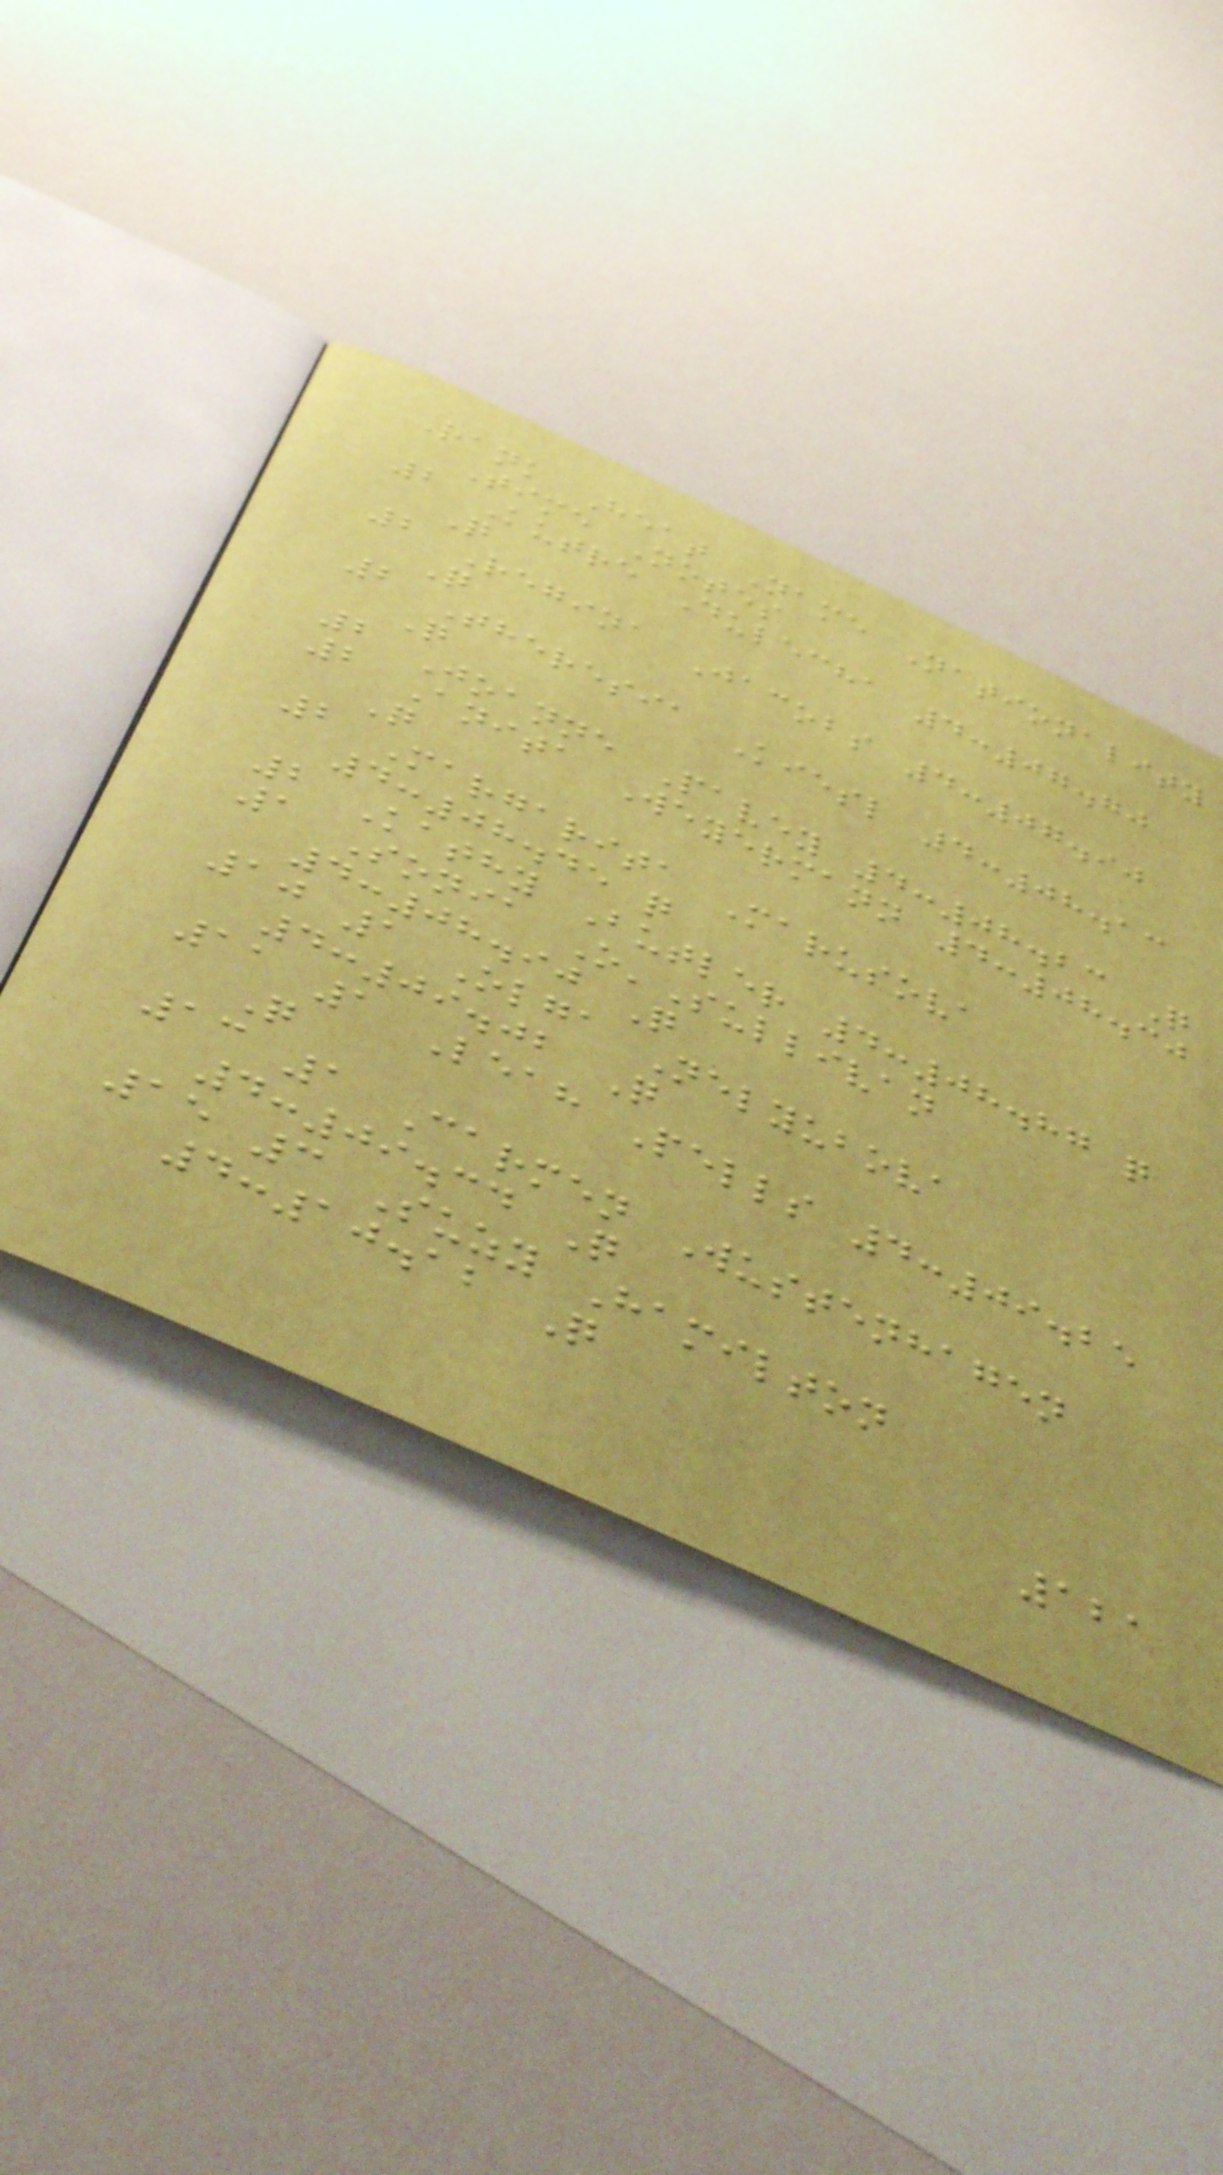Rank Heat Name Nationality
Time Notes
2 Kutre Dulecha 4:07.70
Q
2 Regina Jacobs 4:07.90
Q
2 Theresia Kiesl 4:08.13
Q
2 Joanne Pavey 4:08.23 Q
2 Anita Weyermann 4:08.30
Q
2 Margarita Marusova
4:08.45 q
2 Kathy Butler 4:08.87 q
1 Sonia O'Sullivan
4:08.90 Q
10 1 Olga Nelyubova
4:09.02 Q
11 1 Leah Pells 4:09.25
Q
13 1 Carmen Wustenhagen
4:09.34 Q
15 3 Suzy Hamilton
4:10.12 Q
121
